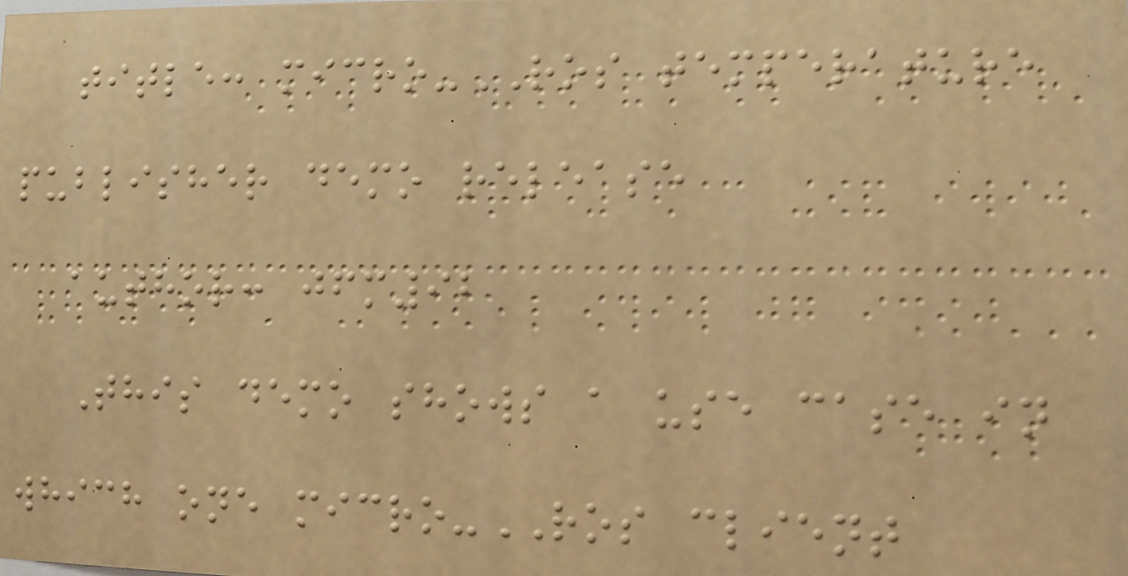title: micro-ROS temperature
publisher demo release
author: jfm92
This demo shows a use case in
which one micro-ROS client
